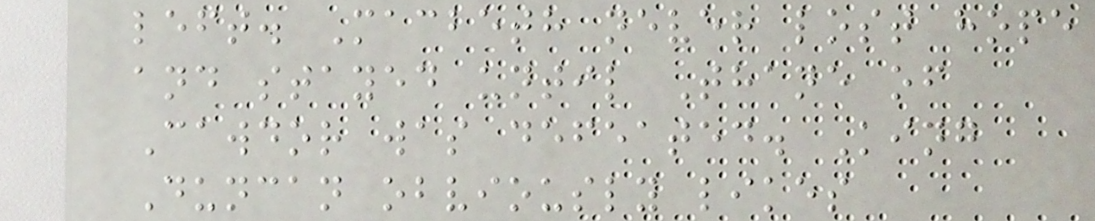left. Macbeth never lost hope
and stayed until Thane of
Cawdor was defeated. King
Duncan obviously likes
